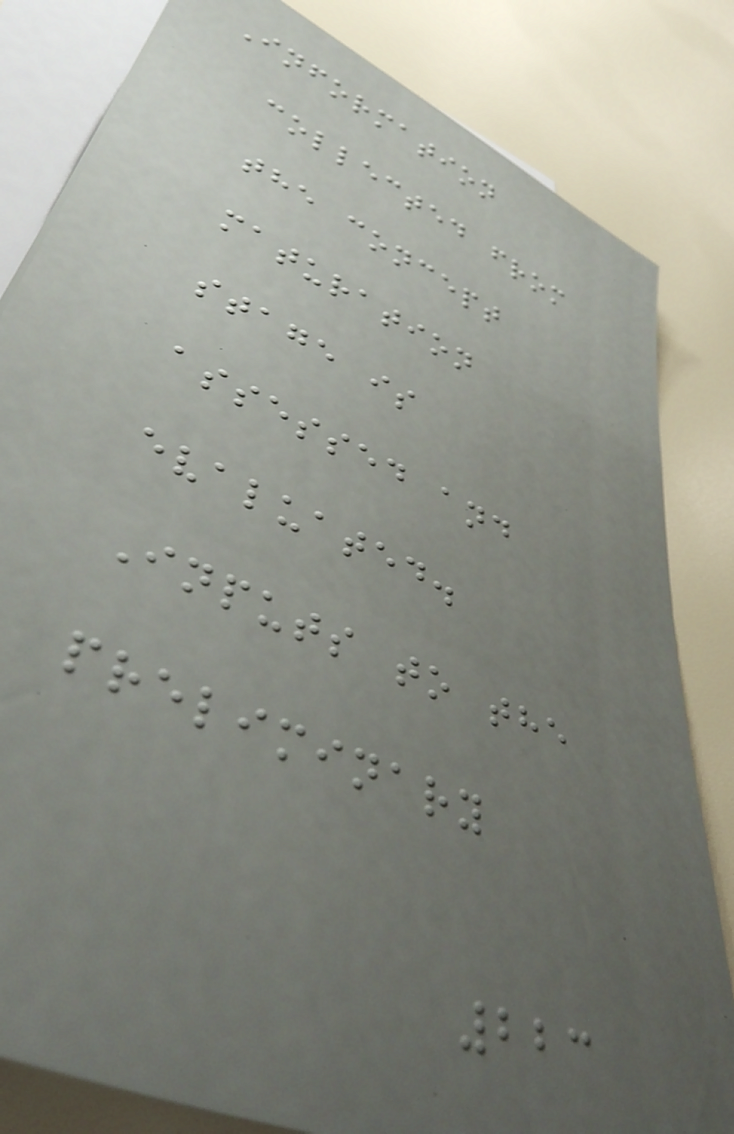Information
collected from
the concept
maturation
stage is
assessed and
evaluated.
Inputs to the
preliminary
223
